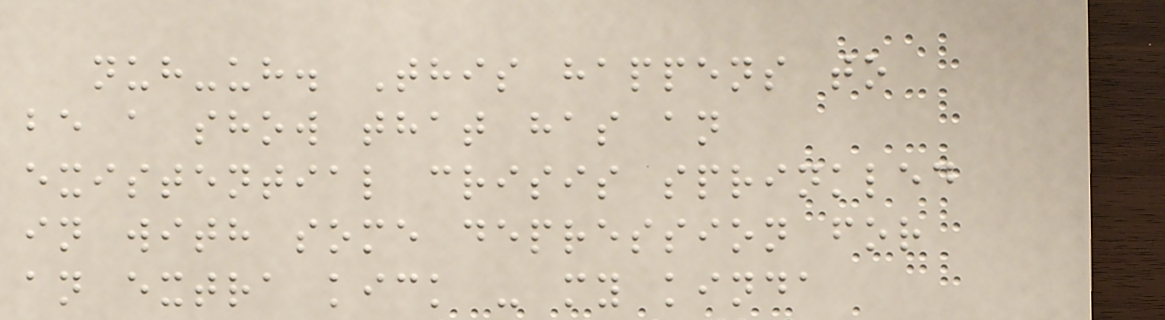nuh-uh. This happens to
be a show that has an
existential crisis sprinkled
in with some depression for
an extra kick - my kinda
